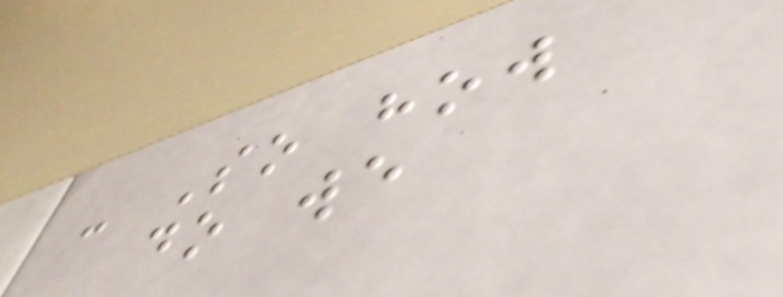- So how
do we
